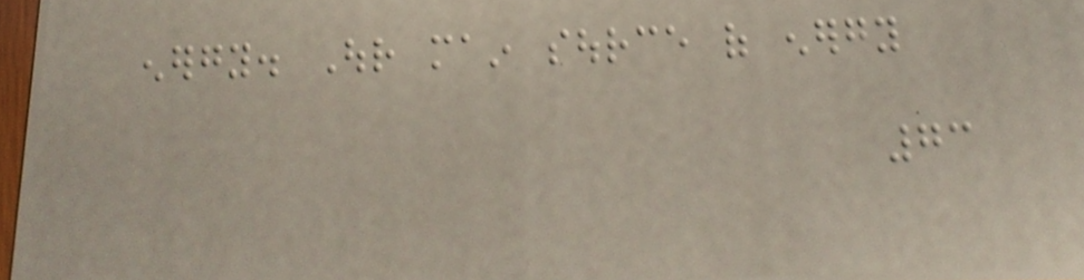energy. Our main source of energy
73
